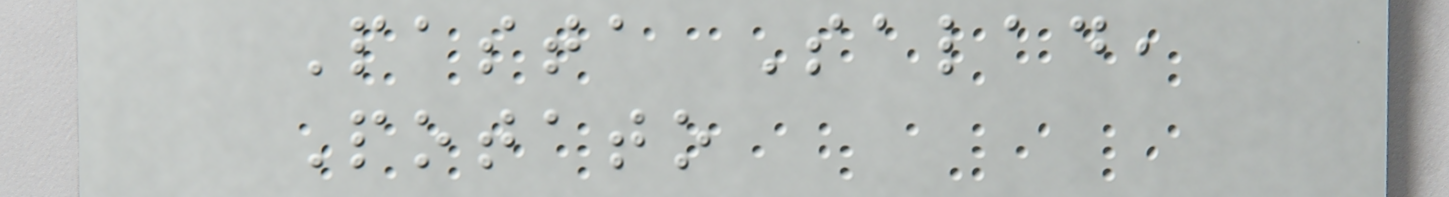Pasta Salad,
Potato
